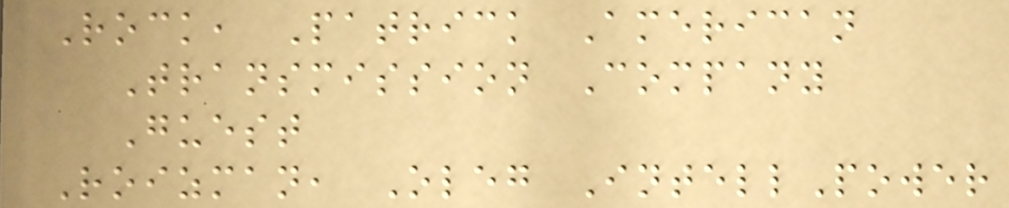Rock, Patrick American
Transmission Company
Guest
Roizman, Oleg IntellPower
